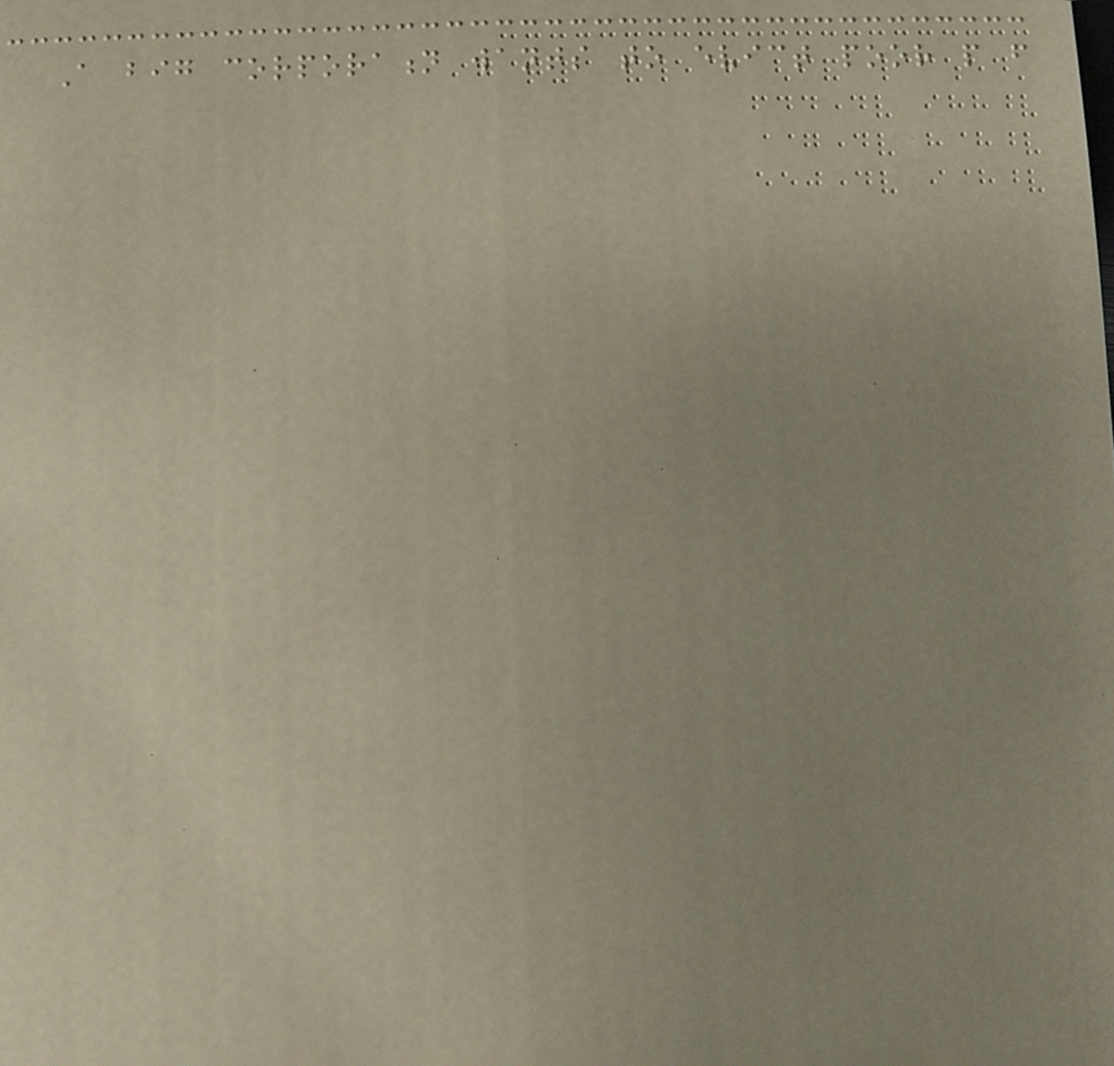A big corporation wants to evict poor people from
